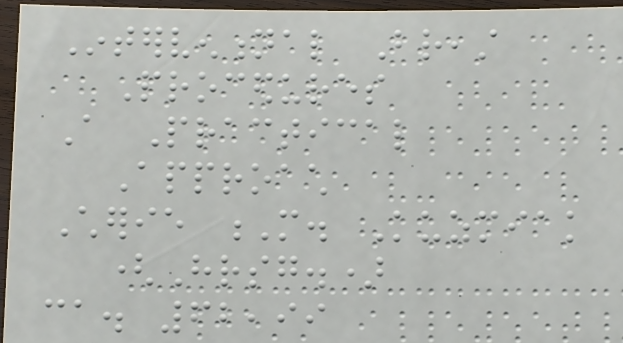Interventional Breast
Procedures
A Practical
Approach
Cherie M. Kuzmiak
(Hrsg.)
ca. 62,99
